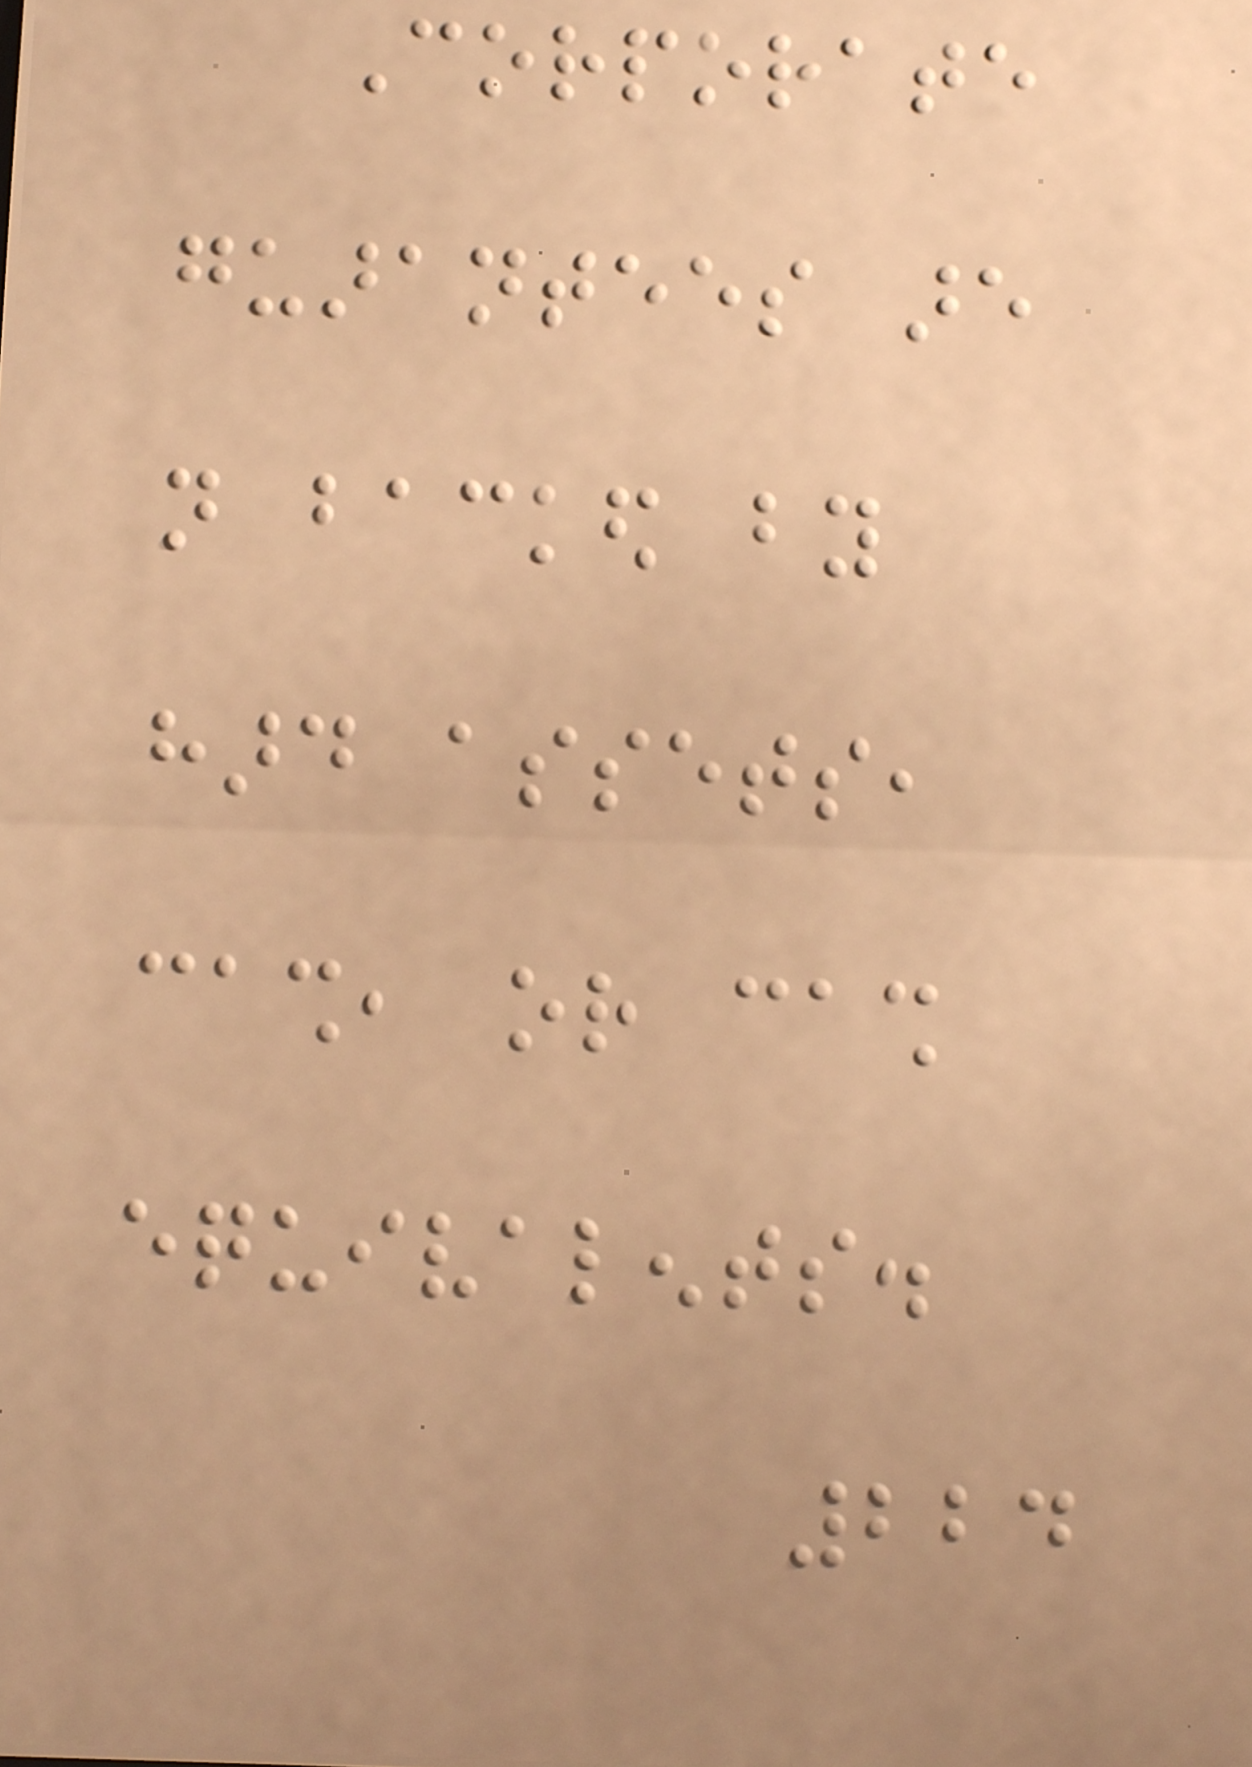Corporate
guarantees are
not backed by
hard assets,
cash, or cash
equivalents.
224
